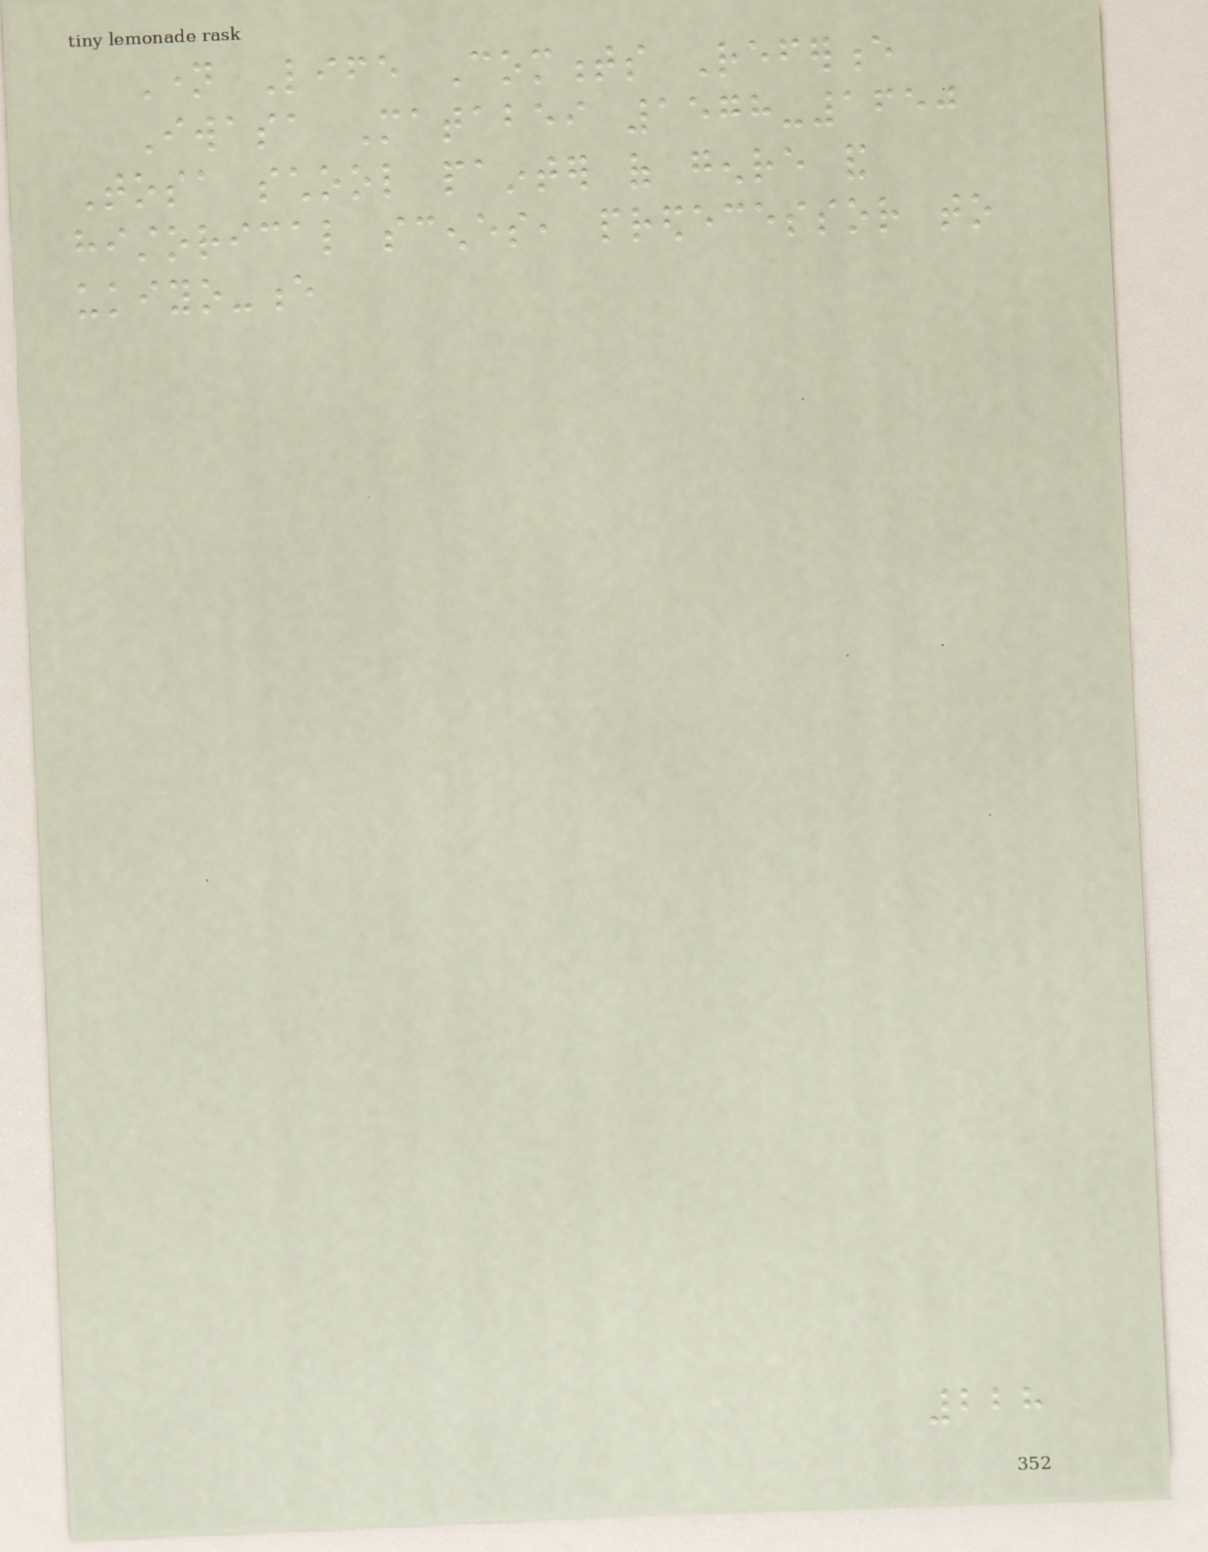Name Life Comments Reference
Iwasa Matabei 1578-1650
Tosa school painter of genre and
historical scenes, predecessor to
ukiyo-e
228
